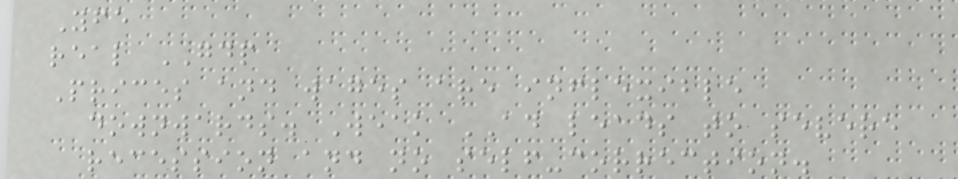Yfe
real GDP
Prices and wages are inflexible
downwards. Weak AD leads to severe
recession and no self-correction.
